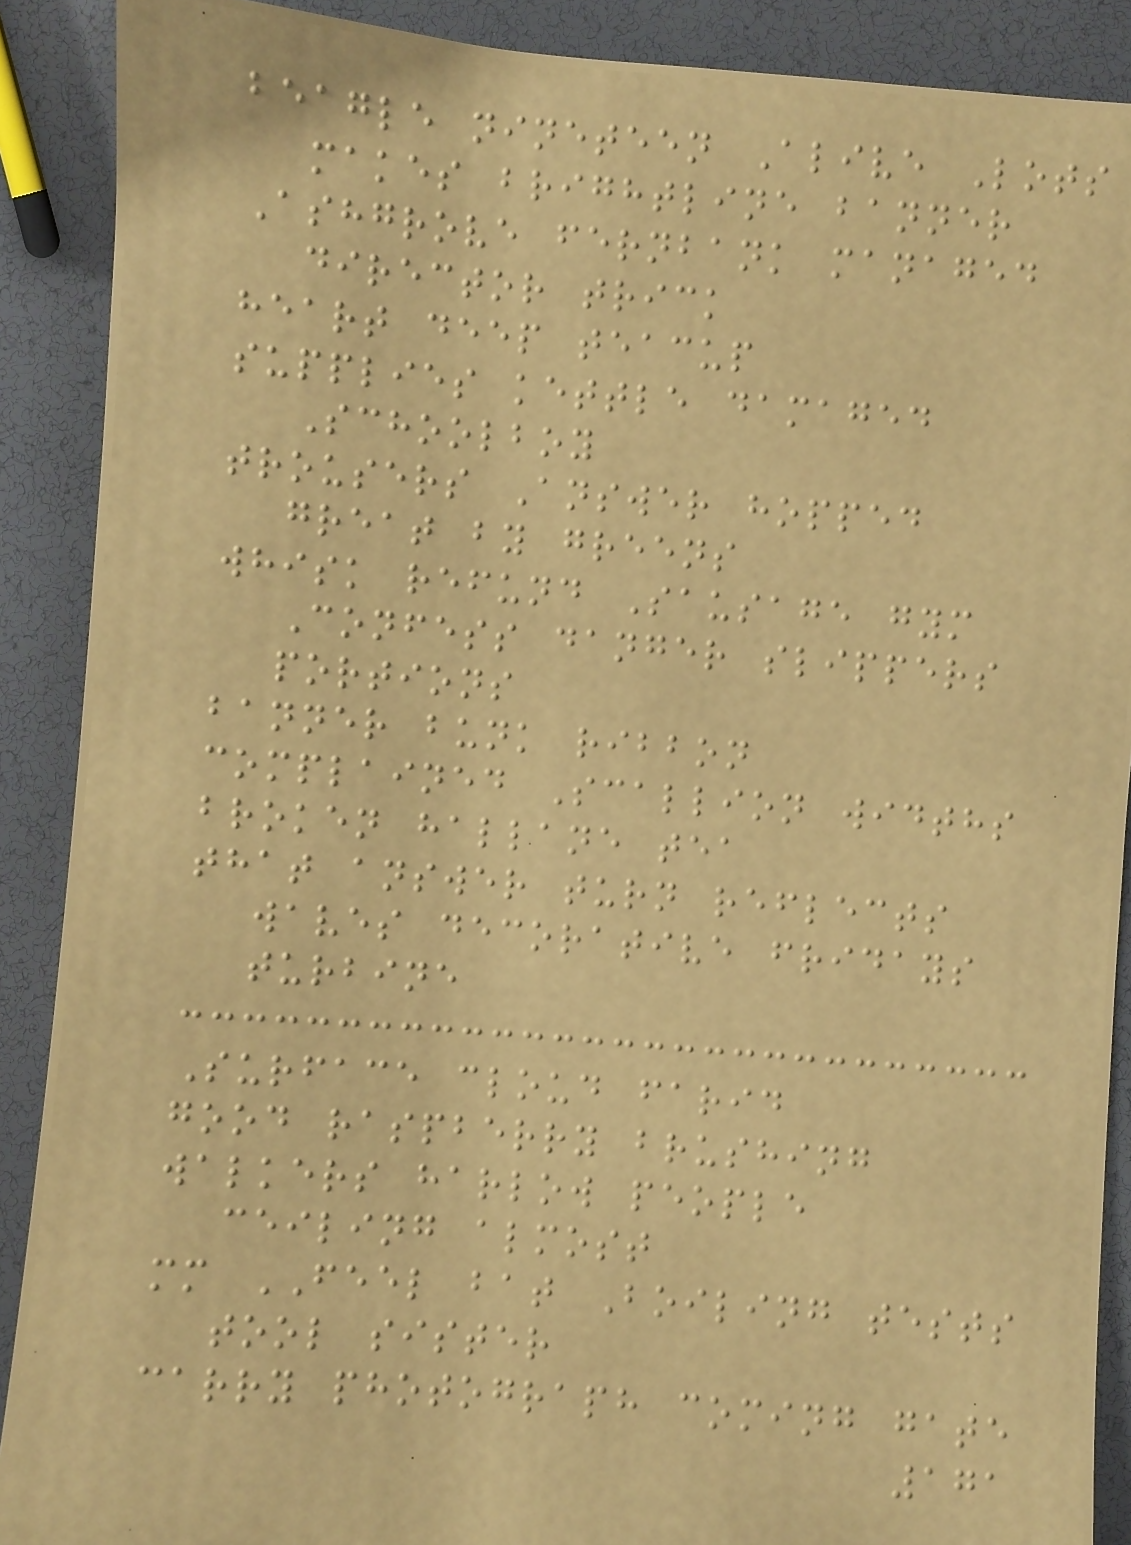beagle nineteen Alive Lots
makes brightline banner
Ashgrove fernbank managed
director trick
heart deep teacup
supplies kettle damaged
Schoolboy
trousers Answer hopped
great by greens
whisk refund Sausage gym
Confess danger slippers
portions
banner bunk ribbon
complained Scallion widths
broken hallane tea
that answer turn reflects
waves decorative fridays
turbine
Surface cloud farid
good raspberry brushing
walkers harlow people
ceiling almost
mm FEEL bat Boiling tests
tool sister
carry photograph coming gate
171
